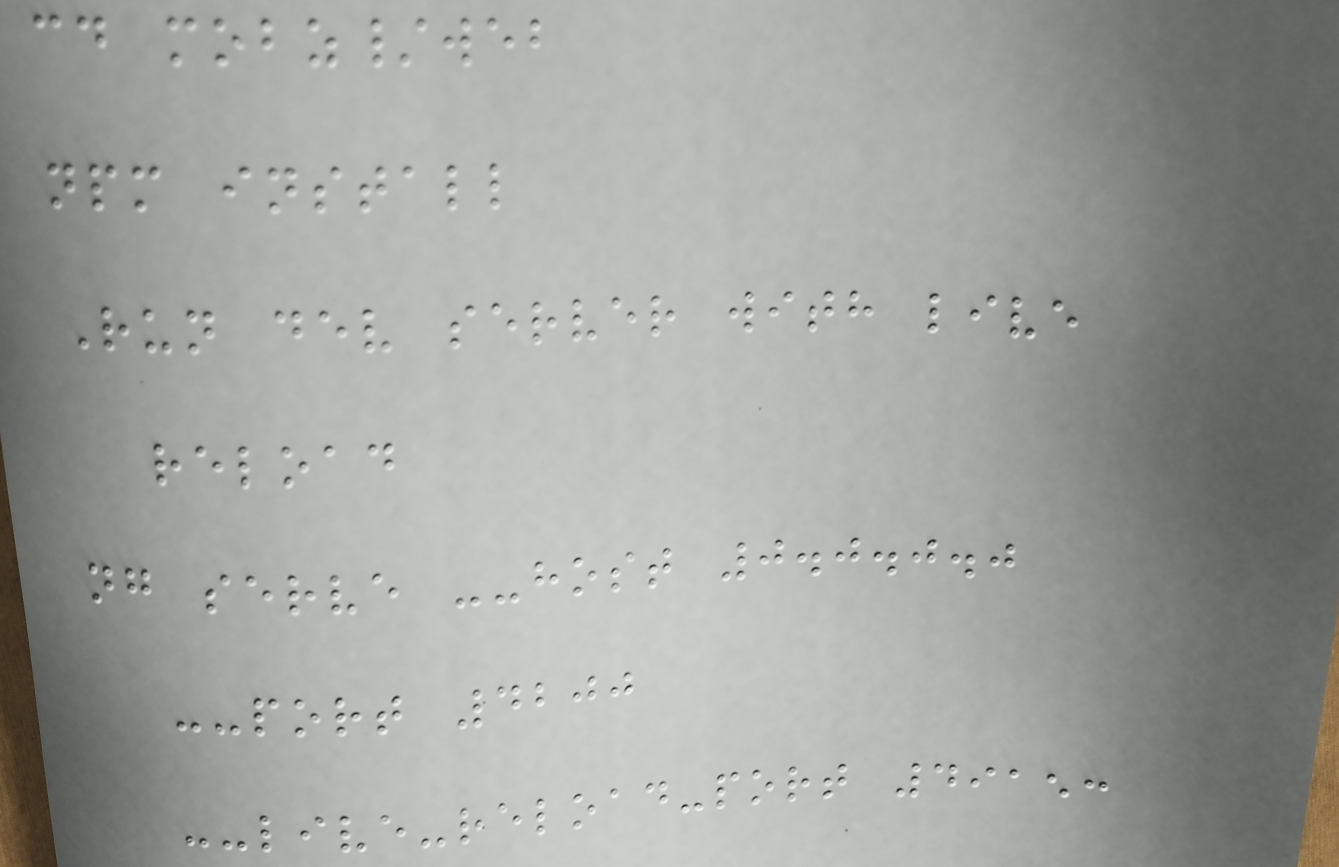cd mobz/web
npm install
Run dev server with live
reload
ng serve --host 0.0.0.0
--port 4200
--live-reload-port 49153
